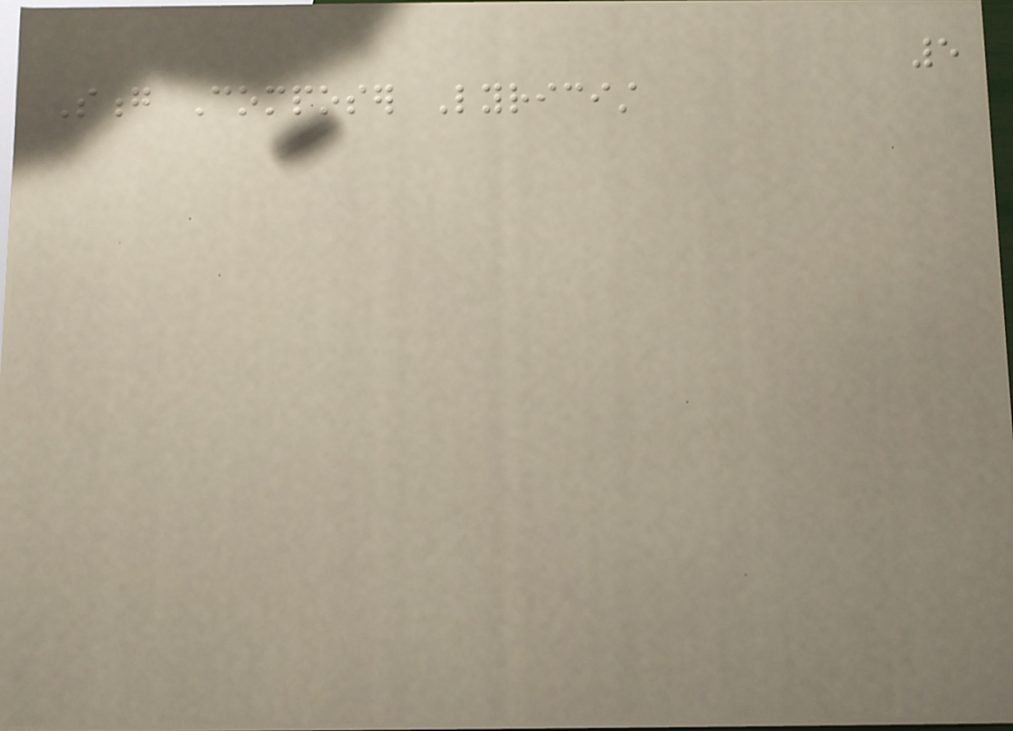5
Song Composer Lyricist
